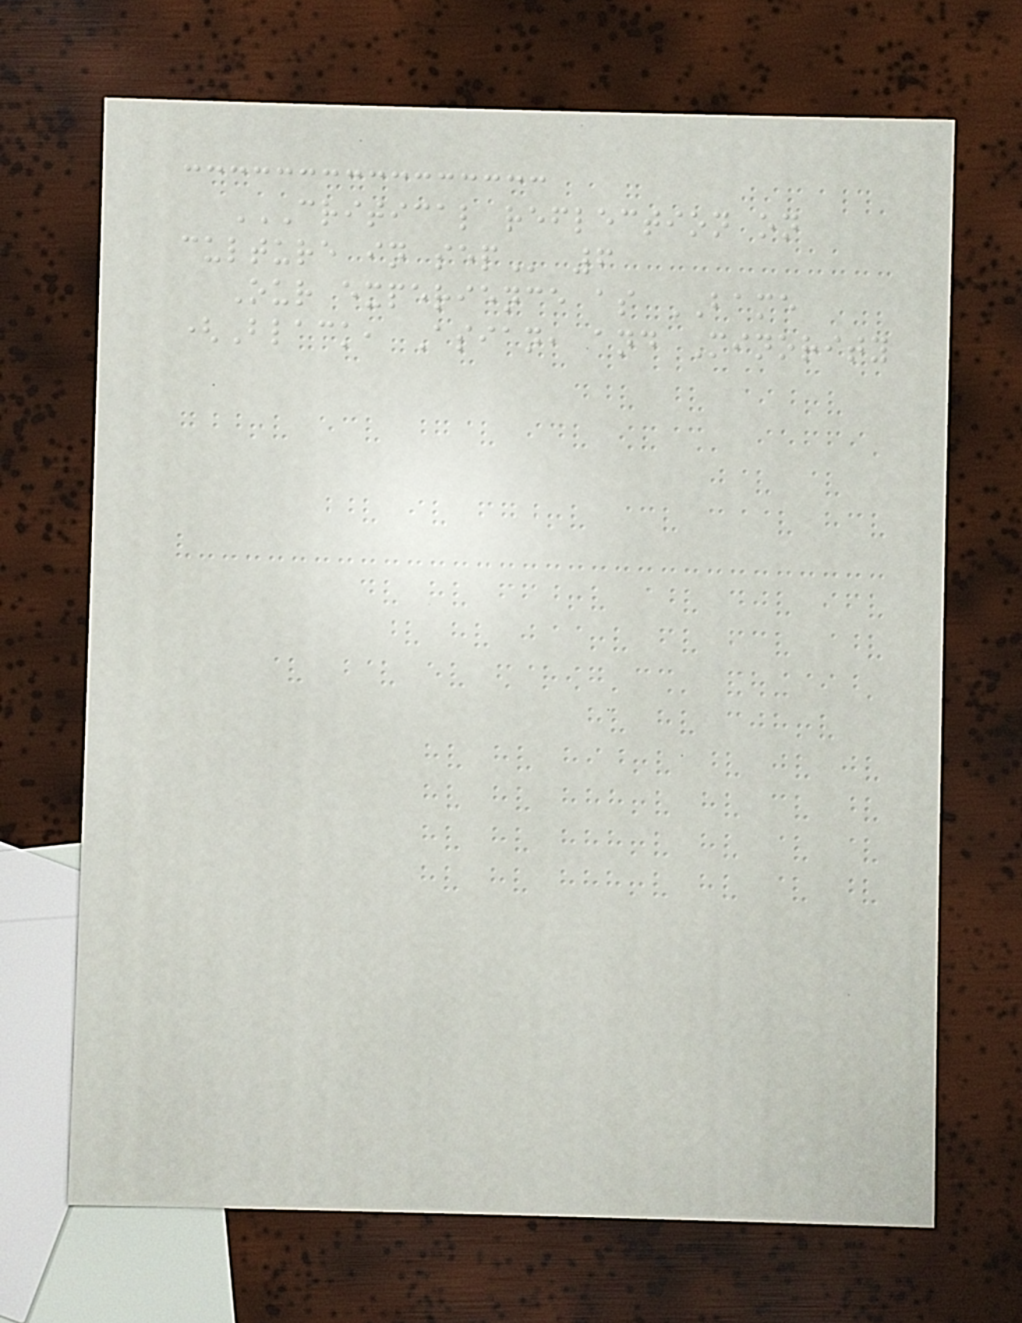CRITICAL REFLECTION ON
CULTURE IN SEP 6
Our experience as BAME
(Black, Asian, and Minority
